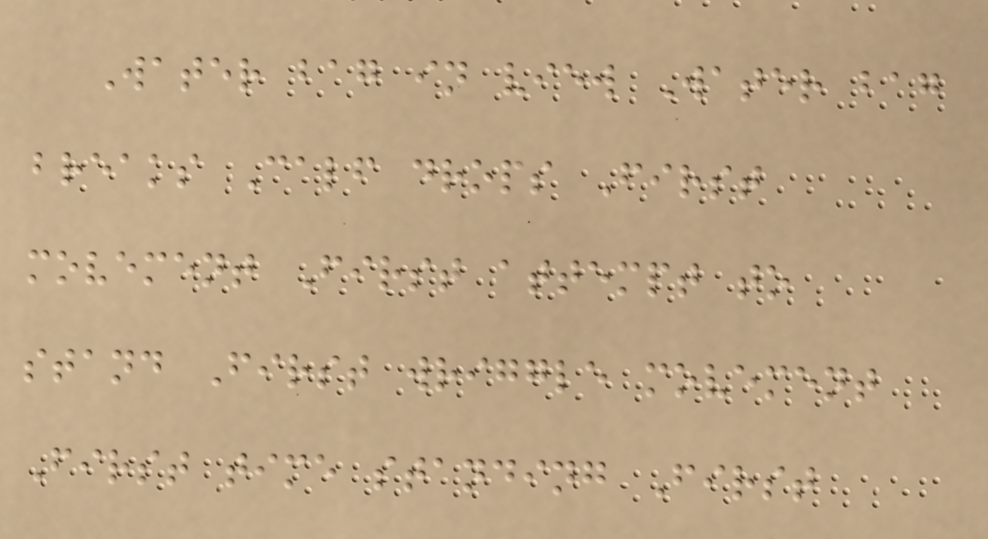Water bag in view Water bag
breaks Calf drops First
movement First attempt to
stand First wriggle movement
First time standing First
